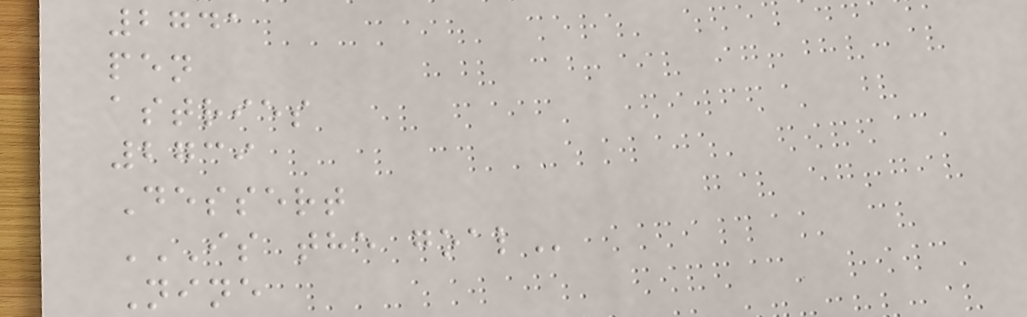2741
pen
astries
2739
Dessert
IS THE GOAL
Nine
